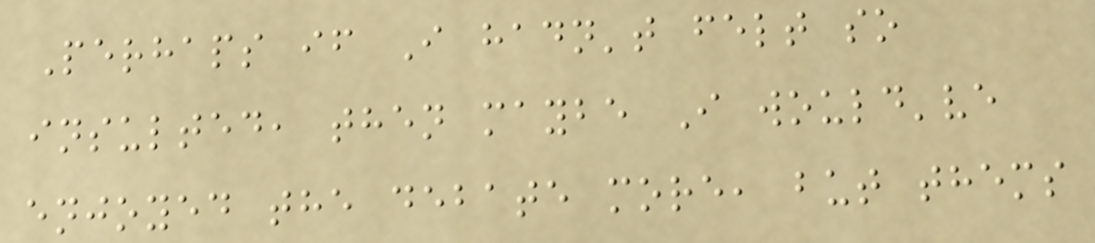Perhaps if I hadn't felt so
insulted, then maybe I would've
enjoyed the debate more, but thems
